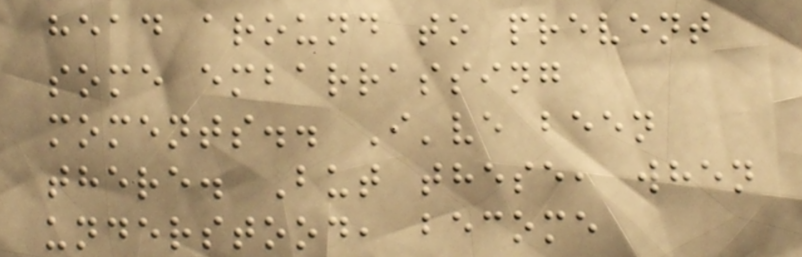head around to prevent
some embarrassing
moments.. I've been
there. But these, when
understood, become
